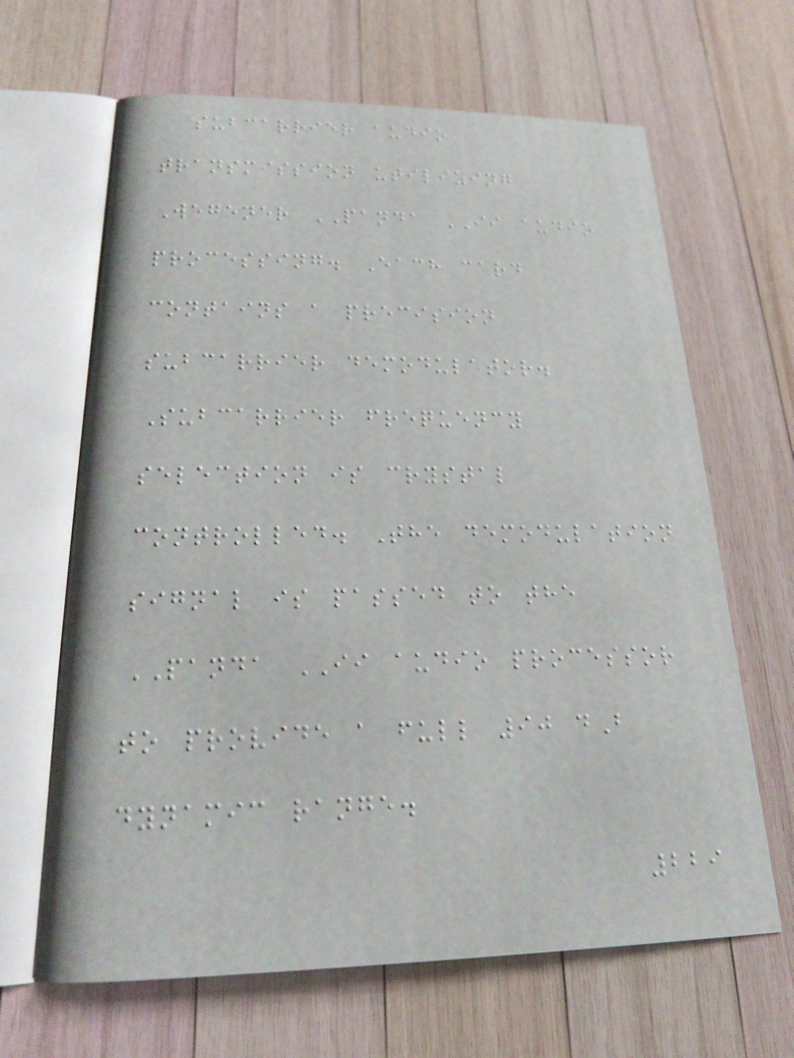subcarrier audio
transmission utilizing
Wegener PANDA II audio
processing. Each card
contains a precision
subcarrier demodulator.
Subcarrier frequency
selection is crystal
controlled. The demodulation
signal is passed to the
PANDA II audio processor
to provide a full 90 dB
dynamic range.
229
